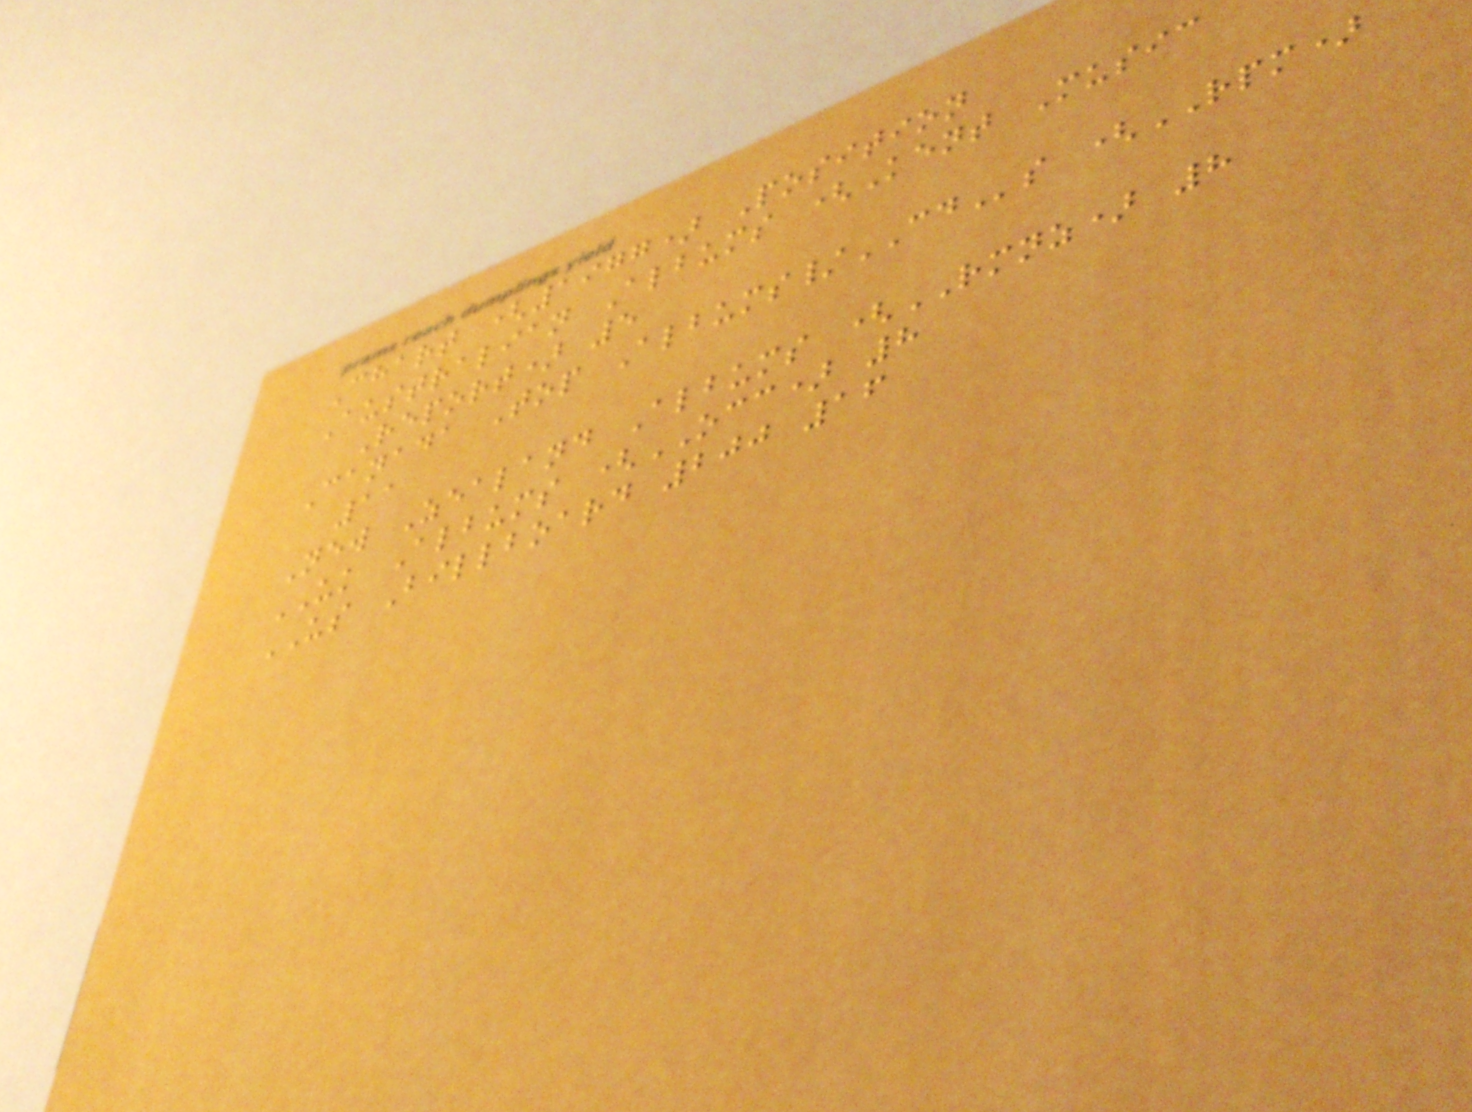Chart (1977) Position
Australian Albums (Kent Music
Report) 5
Canada Top Albums/CDs (RPM)
11
New Zealand Albums (RMNZ) 8
UK Albums (OCC) 8
US Billboard 200 16
